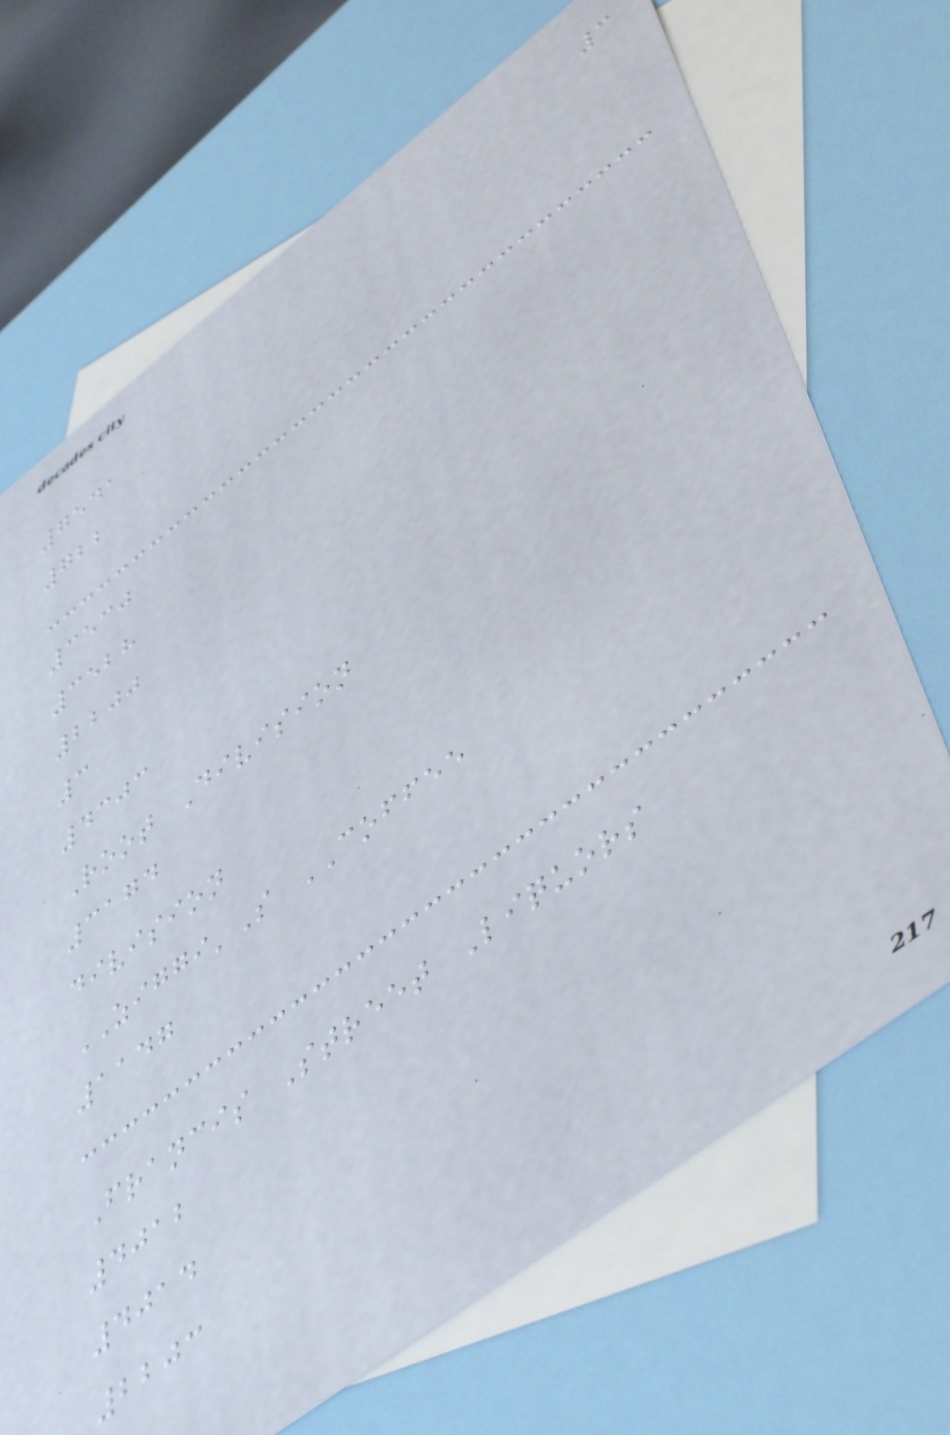3
7541
722
3530
3528
2200
3
4303
Root Division
3174
division
ZIGGI'S COFFEE
1147
Francis Street Liquors
4012
4014
2203
